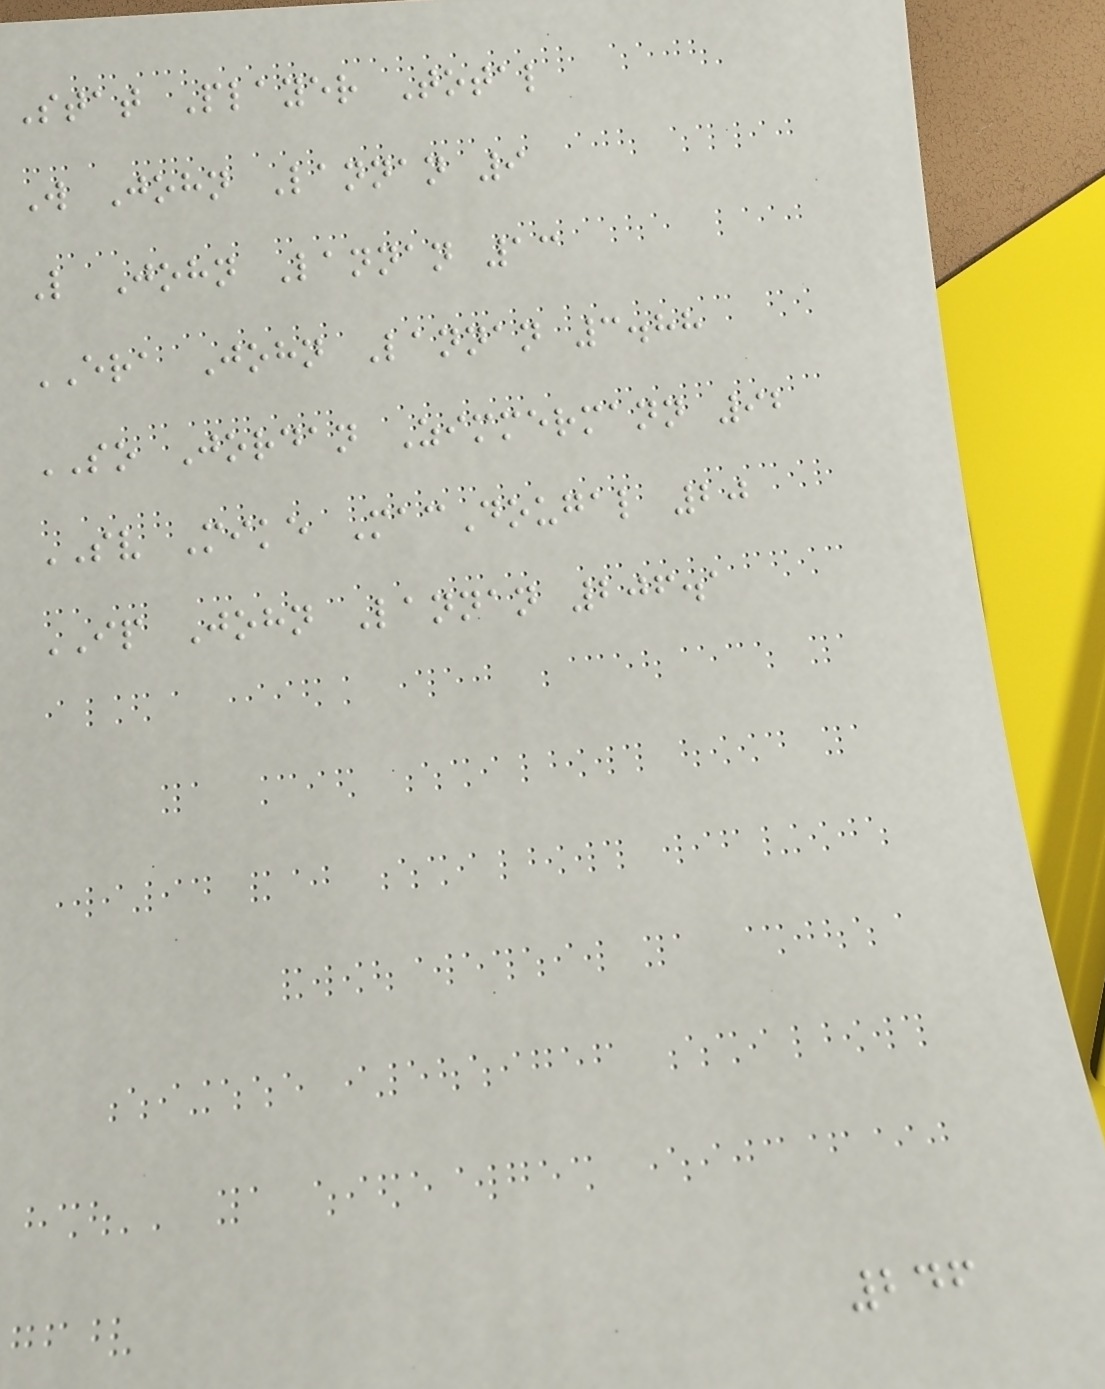Stat Player Total
W John Lannan 9
L John Lannan 13
ERA John Lannan 3.88
SO Jordan Zimmermann 92
SV Mike MacDougal 20
IP John Lannan 206.1
246
